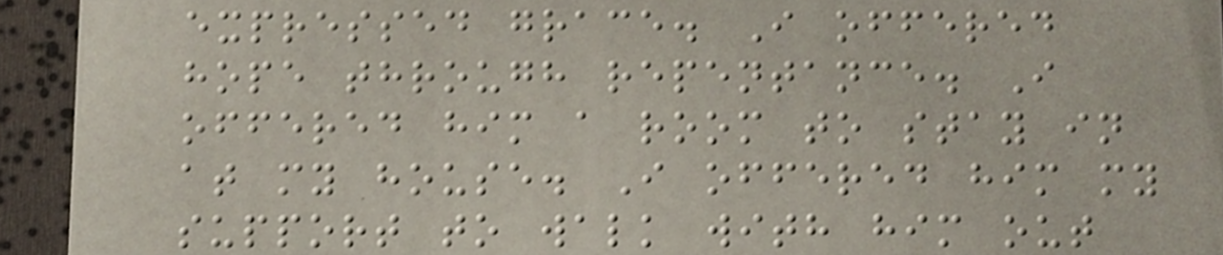expressed grace. I offered
hope through repentance. I
offered him a room to stay in
at my house. I offered him my
support to walk with him out
